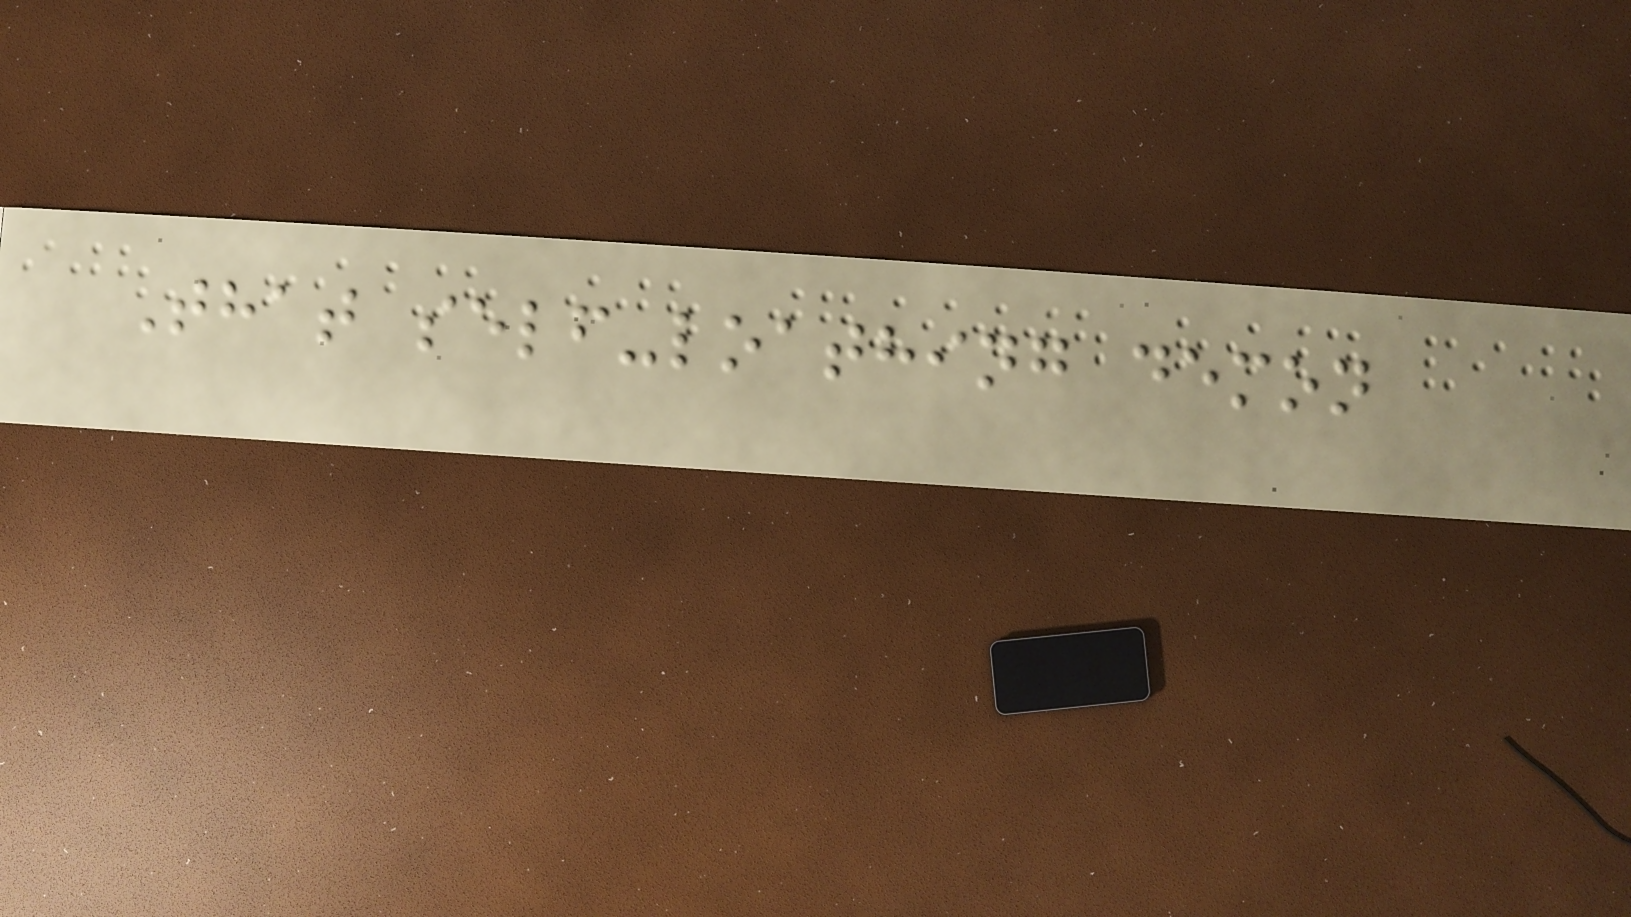That self-loathing demon
